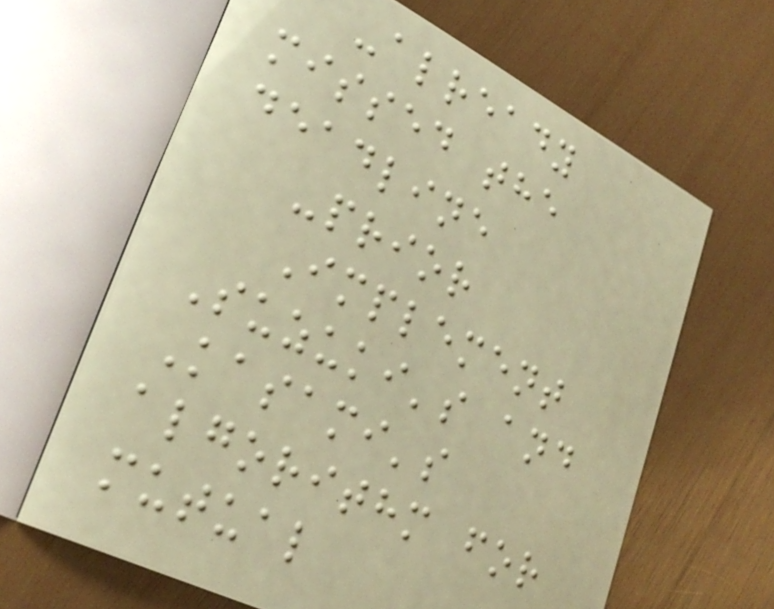-already
missed the
deadline
-prior
Implement
Suzuki's and
Kasami's
algorithm for
mutual
